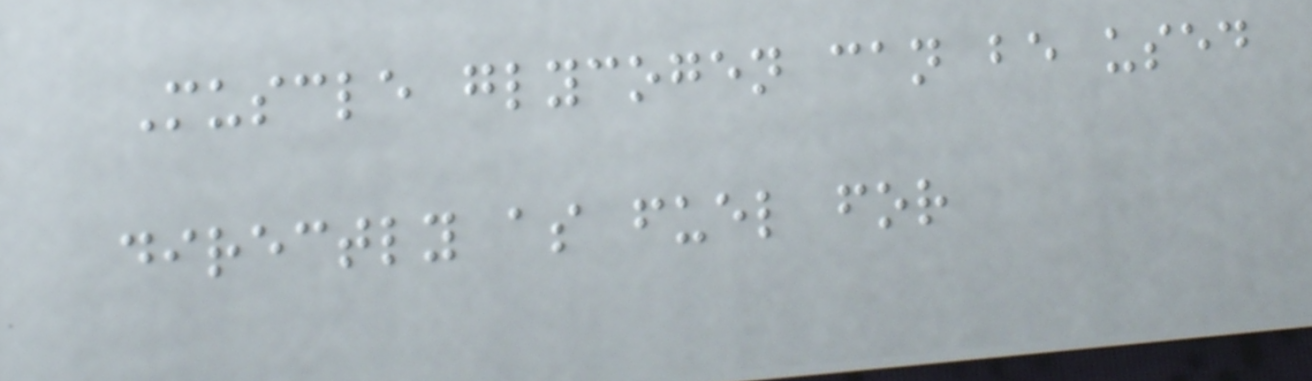Muscle glycogen can be used
directly as fuel for
